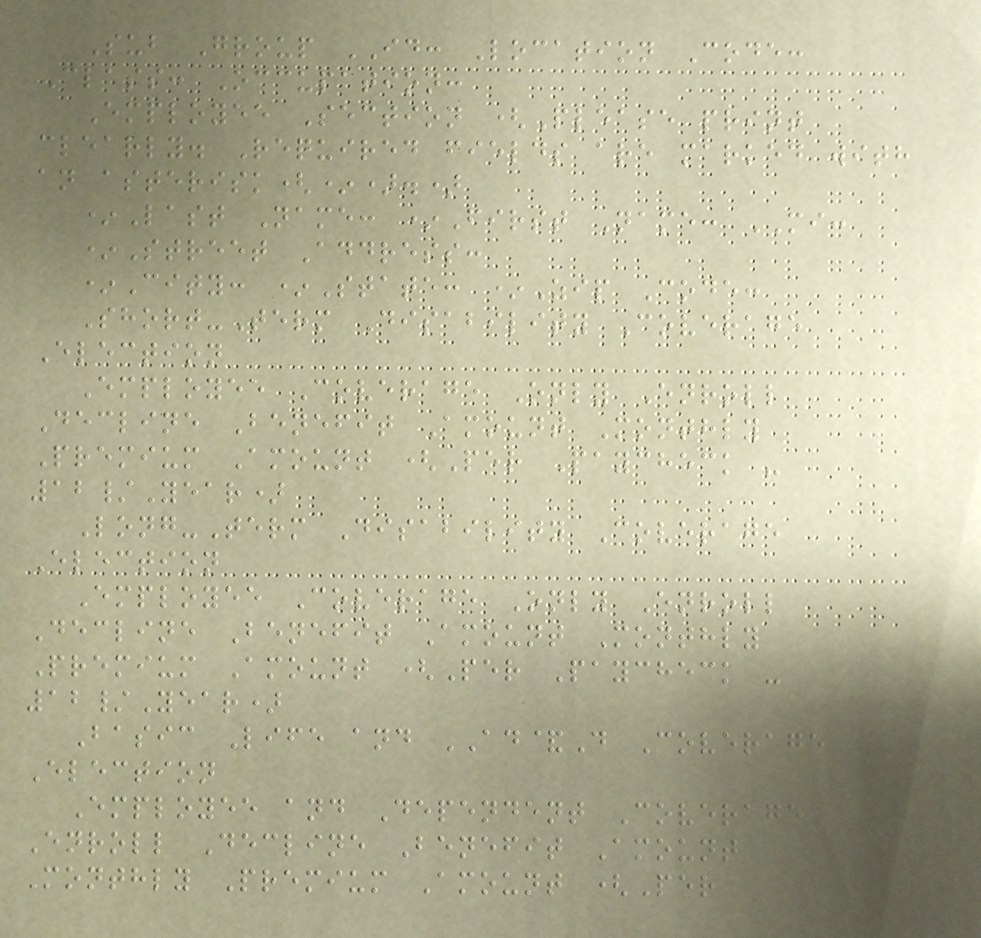Sub Group ID: Location Code:
Class: Occupation:
Employee Section (Please print
clearly. Required fields are marked with
an asterisk(*).)
*Last Name: *First Name: MI:
*Street Address:
*City: *State: *Zip Code:
Short-Term Disability Coverage
Election
Employee Coverage Only Enroll
Decline Benefit Amount Monthly
Premium Amount (Per Paycheck -
12/Year)
Long-Term Disability Coverage
Election
Employee Coverage Only Enroll
Decline Benefit Amount Monthly
Premium Amount (Per Paycheck -
12/Year)
Basic Life and AD&D Coverage
Election
Employee and Dependent Coverage
Enroll Decline Benefit Amount
Monthly Premium Amount (Per
